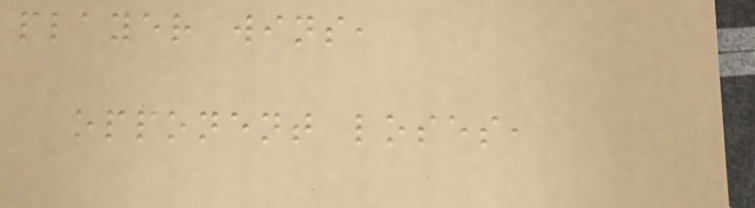player wins,
opponent loses,
